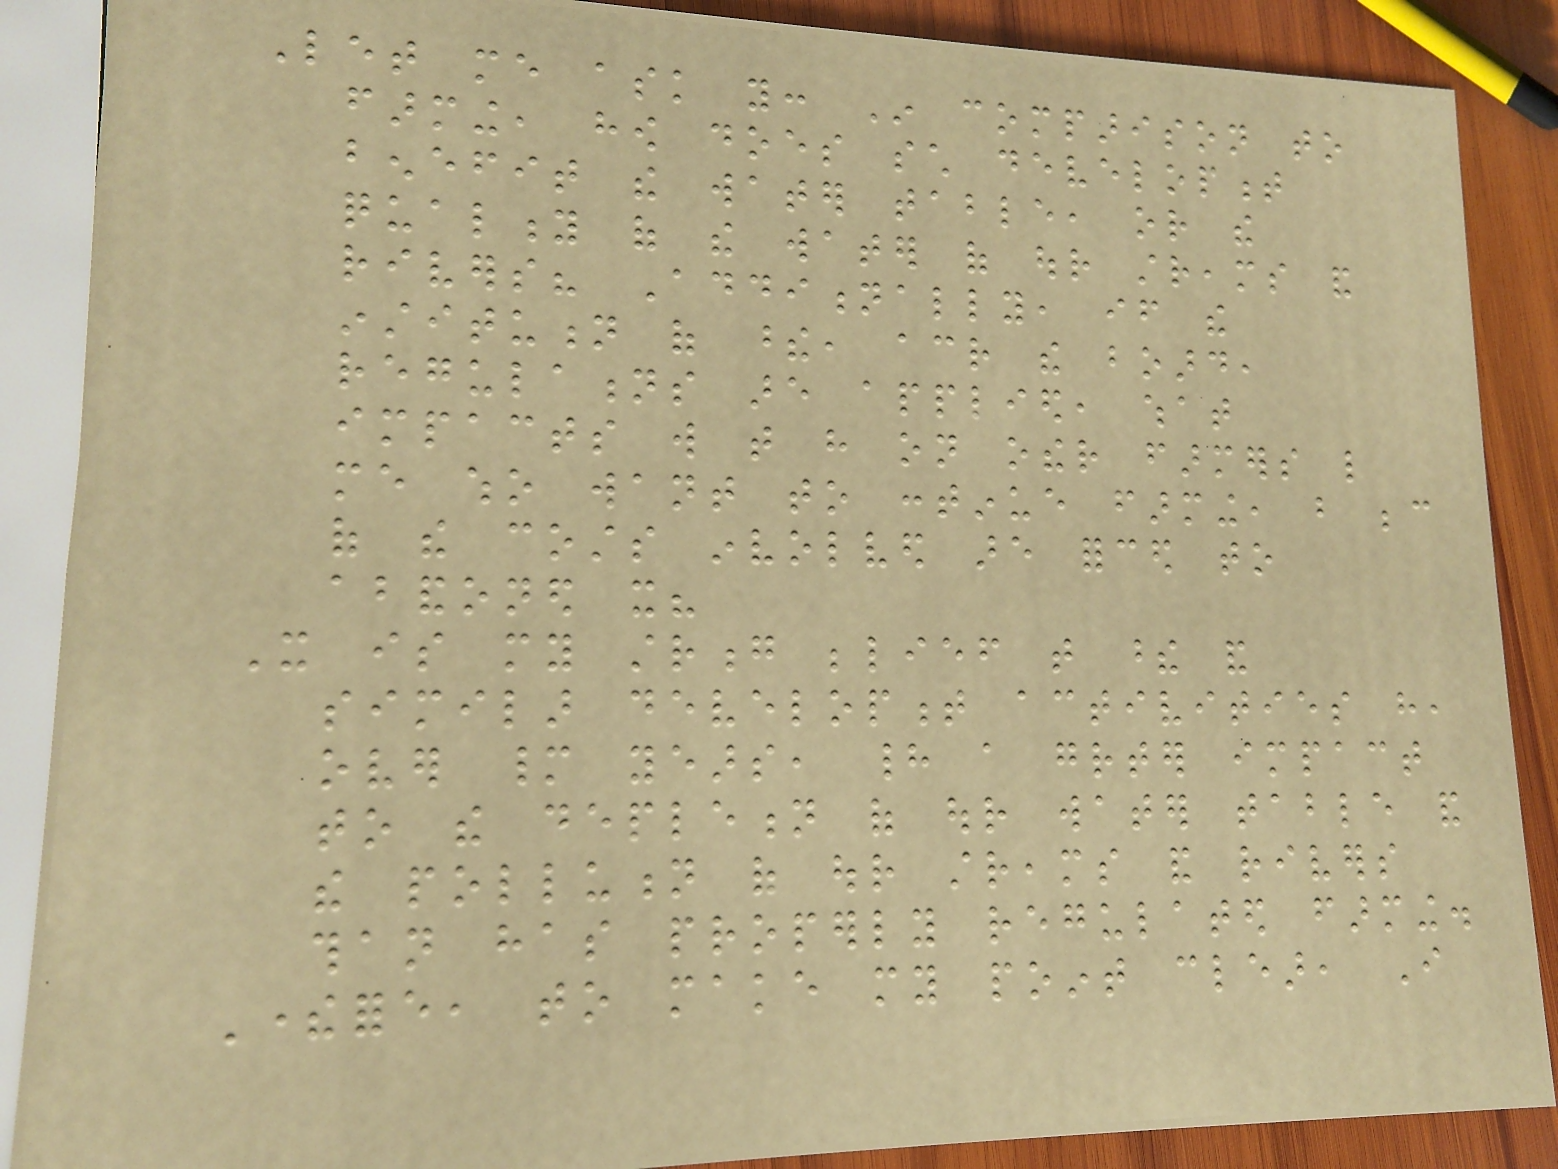Let me ask you: In comparison to
farming, how does such development
benefit the water table, or the
quality of the water of our streams and
rivers? Additionally, if the
institution of these, across the board,
regulations are applied, what
impacts will that have on other farmers like
me who want to continue farming, but because
of the costs involved are forced to
abandoned it?
It is my strong belief that these and
similar development activities have,
over many years, had a greater impact
to the depletion of our water table and
the pollution of our streams and rivers
than has properly regulated farming.
Therefore, to make my point clear, I
